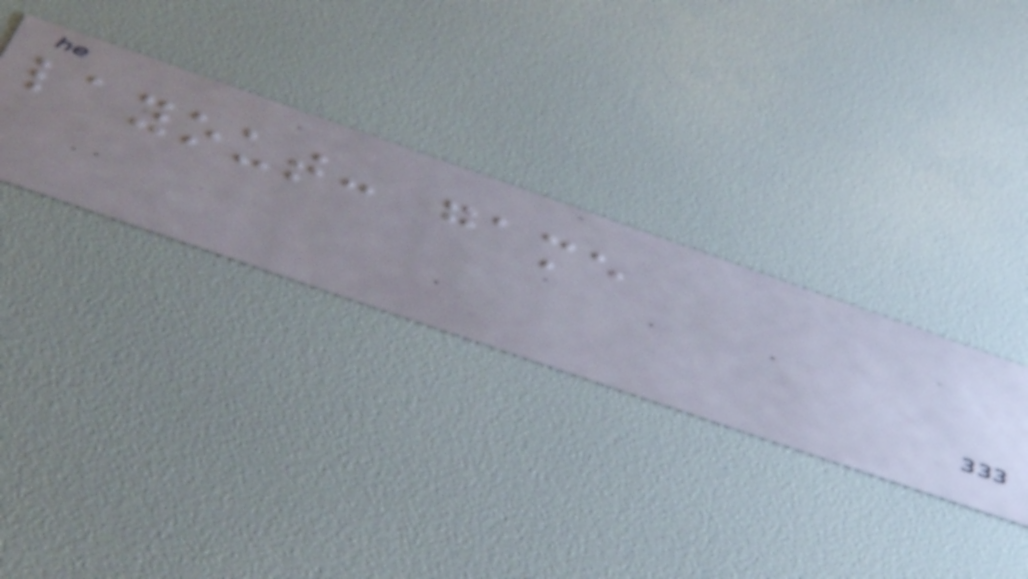layout: game
